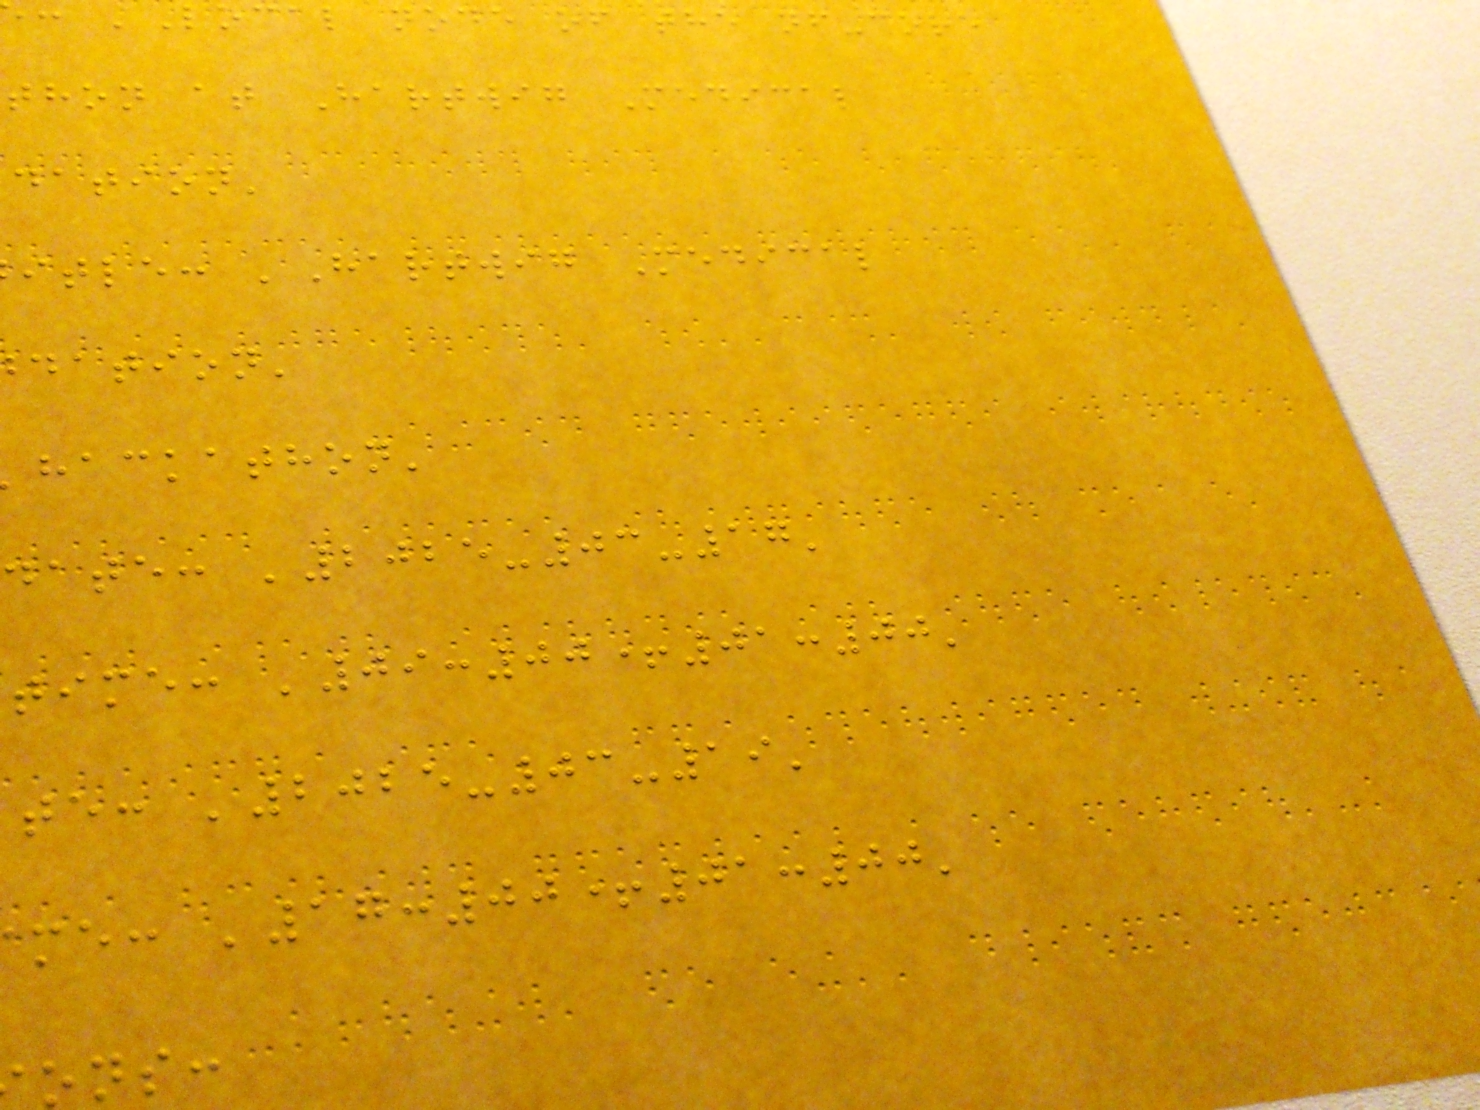'Local node of the nf-core
thon at Hartwig Medical
dation'
itle: 'Hartwig Medical
dation'
hackathon'
date: '2025-03-17'
time: '09:00+01:00'
te: '2025-03-19'
me: '17:00+01:00'
ons:
